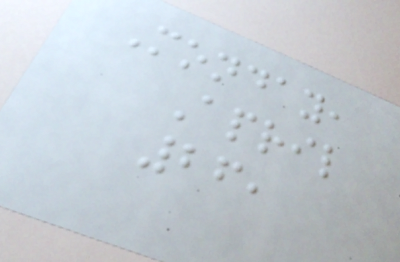Monday,
April
26,
